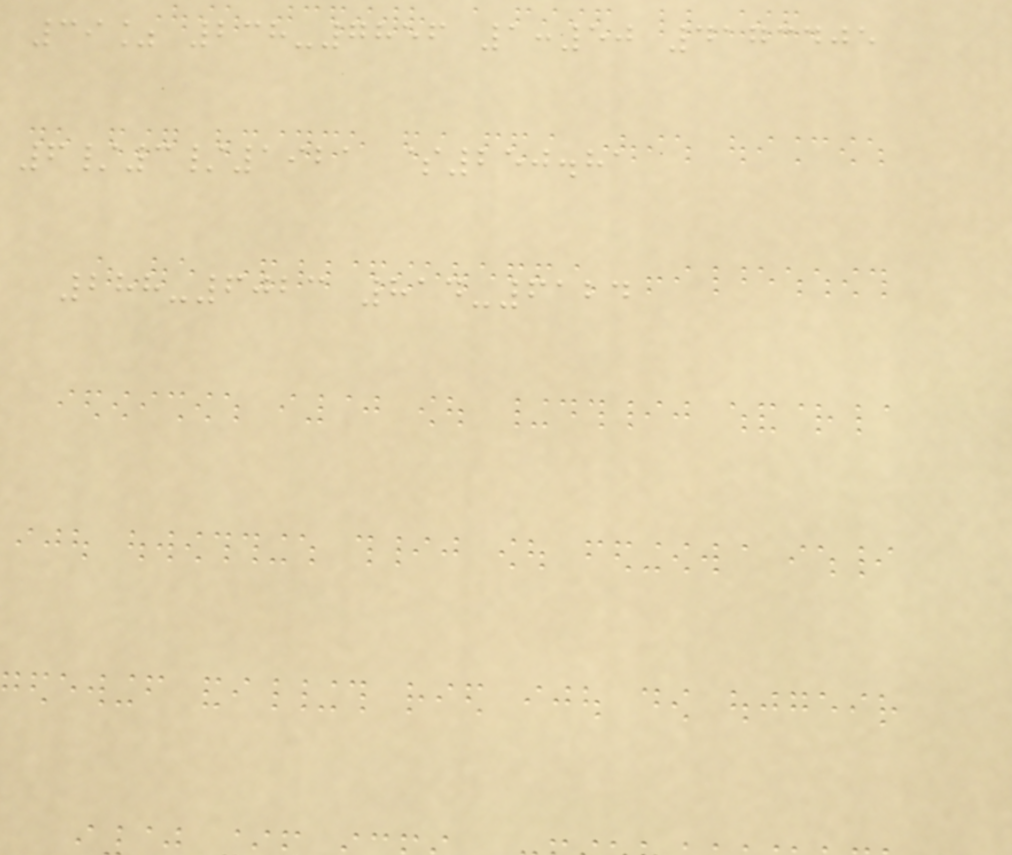39% 238-7856 1:50 4173405
6/3/1921 $250.81
288-6023 814-6124
